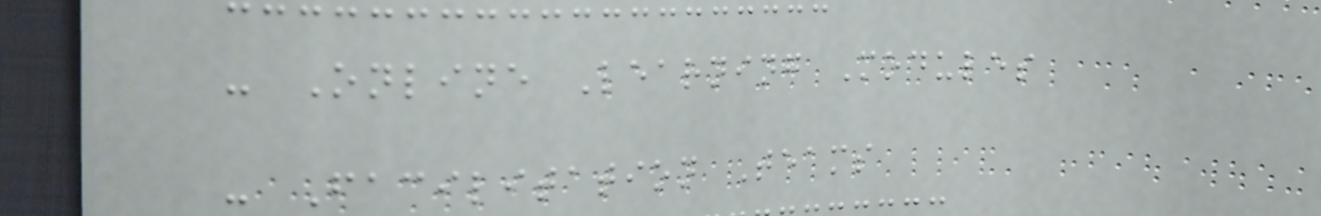- Online Learning Modules
- Facilitation Teams
